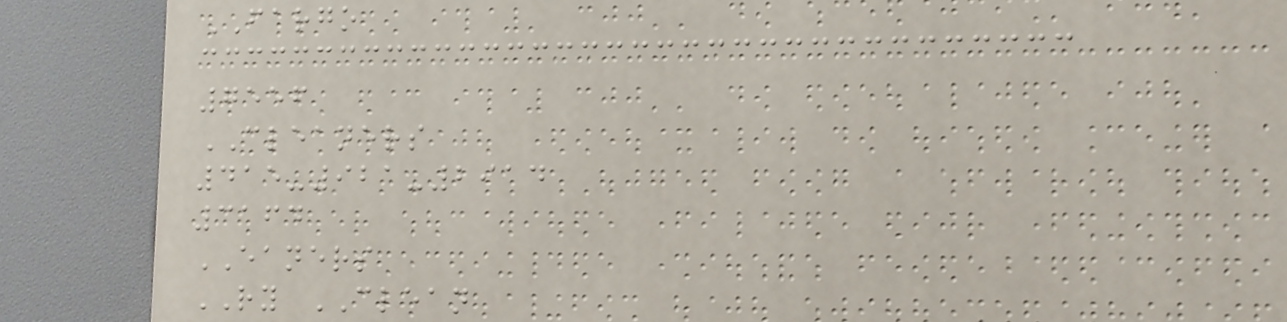FARGO
7556
CLEANERS
415-921-2914
3164
EANERS
RY CLEAN
